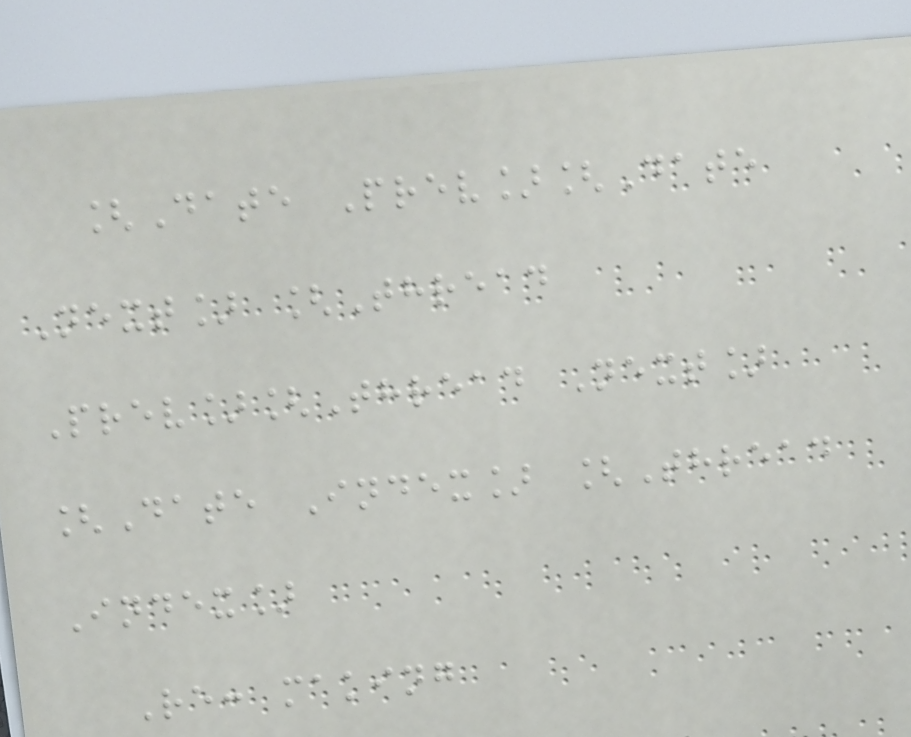[Date Prev][Date
Next] [Thread
Prev][Thread Next]
[Date Index] [Thread
Index]
Re: making
